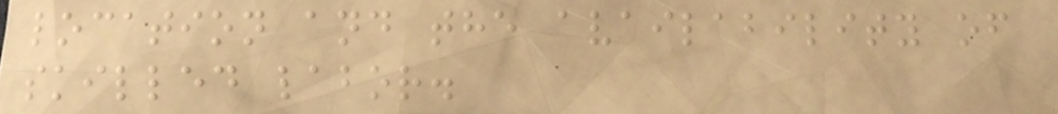location and the availability of
skilled labor.
